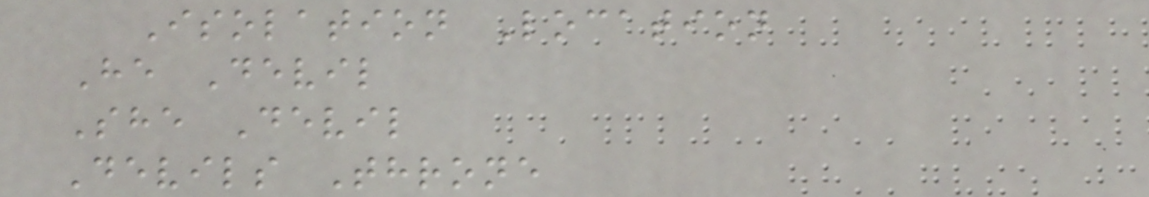Isolation Location
He Devil
She Devil
Devils Throne
